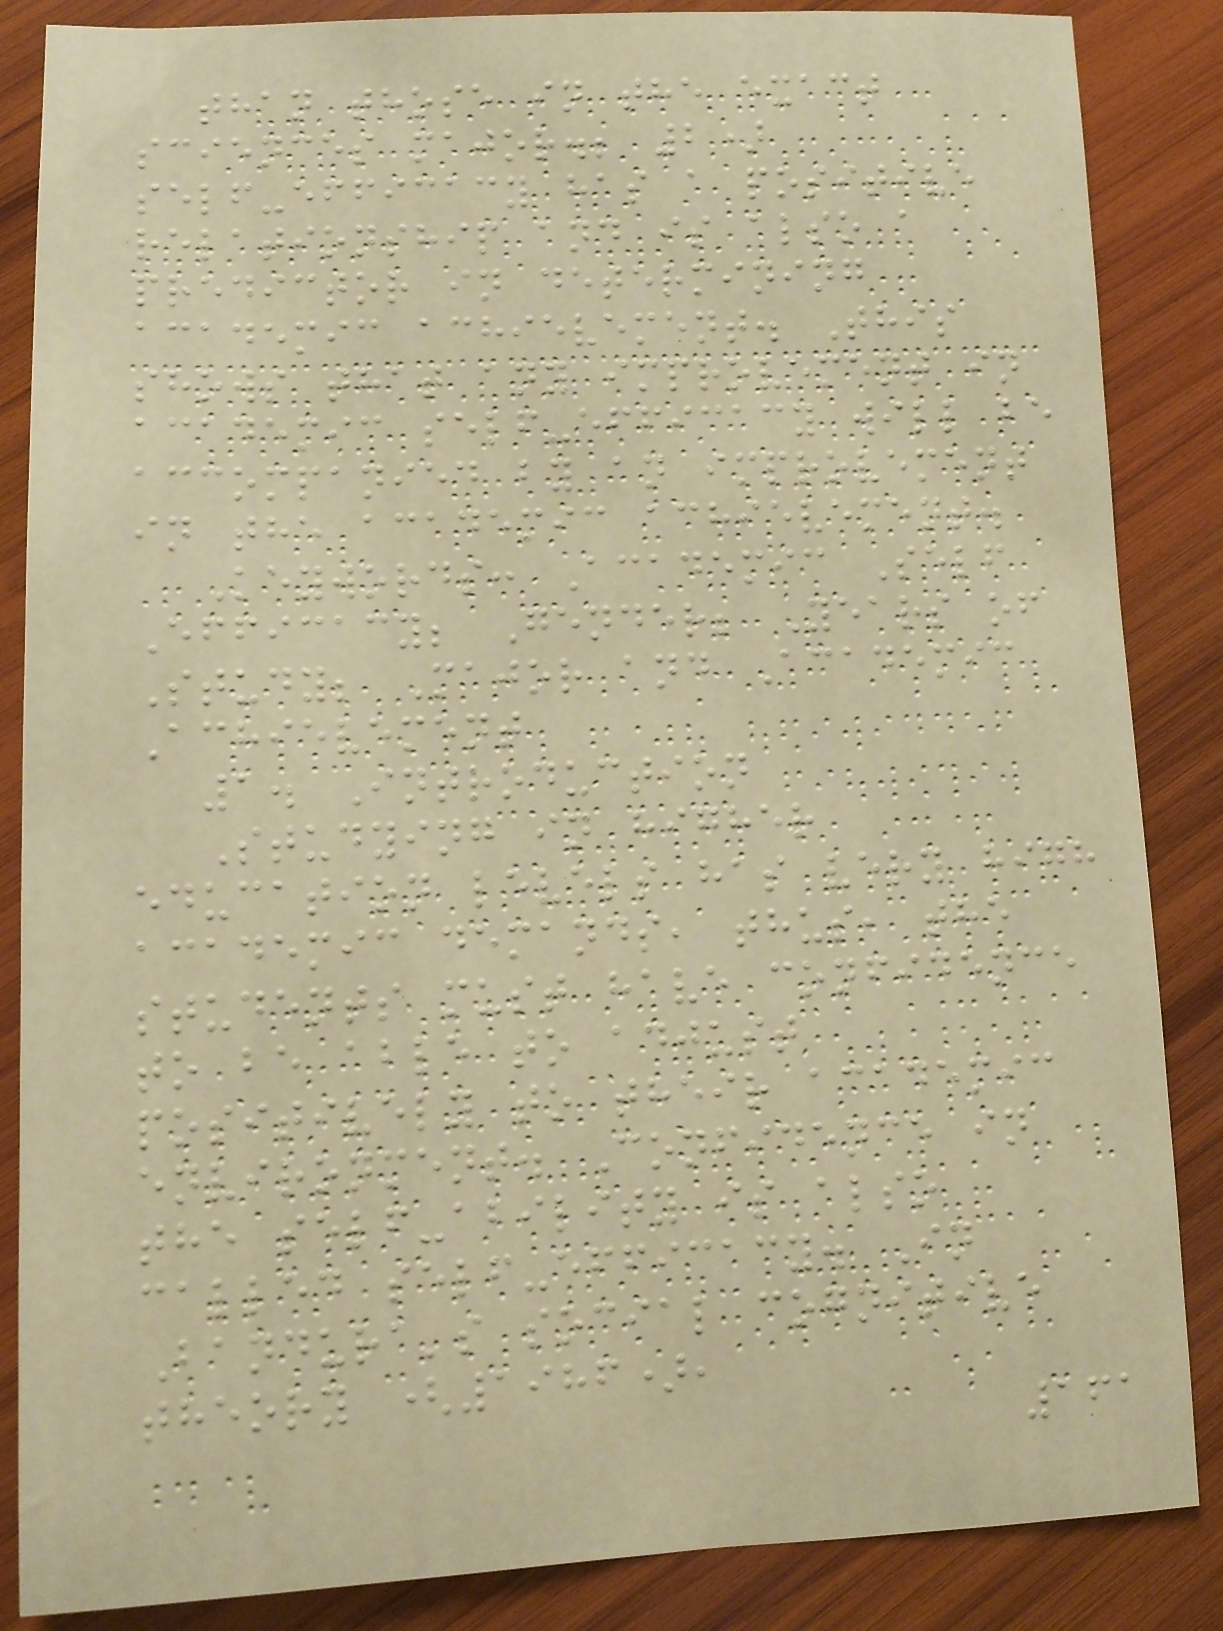than those in the exact
sciences major.; 2)
self-efficacy has a positive
relationship and is also a
predictor in determining
academic achievement. This
shows that any improvement in
academic self-efficacy will be
accompanied by an improvement
in the academic achievement.
Keywords: Academic Self
Efficacy; Gender; Years of
Study; Major and Academic
Achievement
1. Introduction
Studying in higher
education levels has very high
academic demands, thus, the
students must have confidence
to be able to adjust
positively to their academic
environment. Confidence in
the self-ability is also
called self-efficacy. In
Bandura's social cognitive
theory (1986),
161
